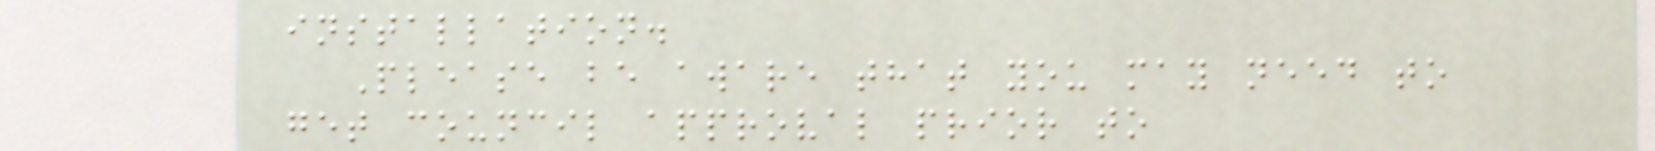installation.
Please be aware that you may need to
get council approval prior to
